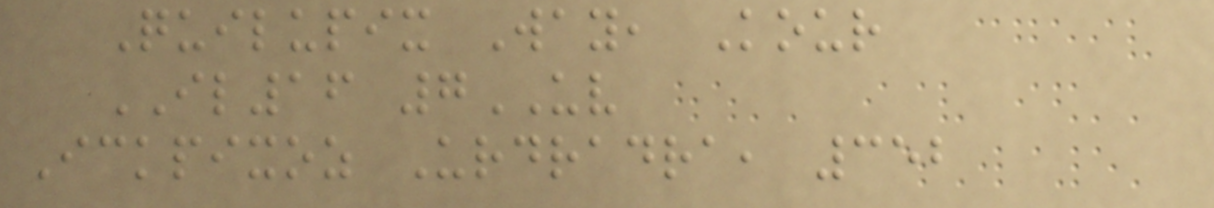Quilupix Way, Kour
IL16 7UV
Ickpixoz Urdradra, 352
